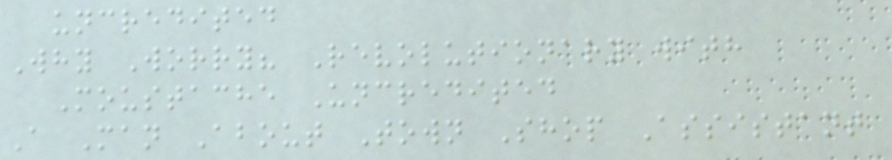uncredited
Why Worry? Revolutionary with
Moustache Uncredited
A Man About Town Shop Assistant
